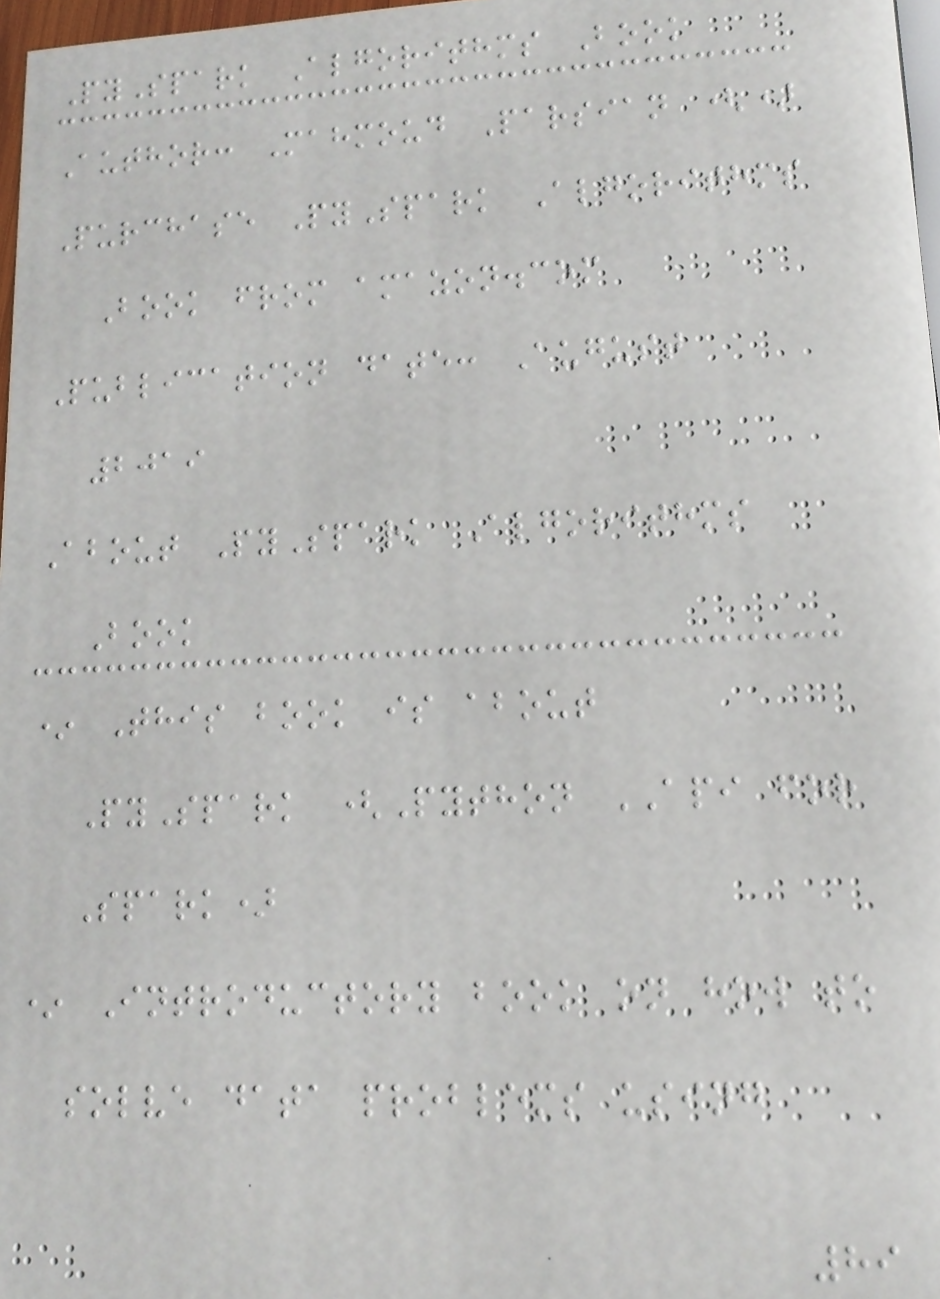PySpark Algorithms Book
Author: Mahmoud Parsian ()
Purchase PySpark Algorithms
Book from amazon.com
Publication date: August
2019
About PySpark Algorithms
Book
* This book is about
PySpark (Python API for
Spark)
* Introductory book on how to
solve data problems using
89
